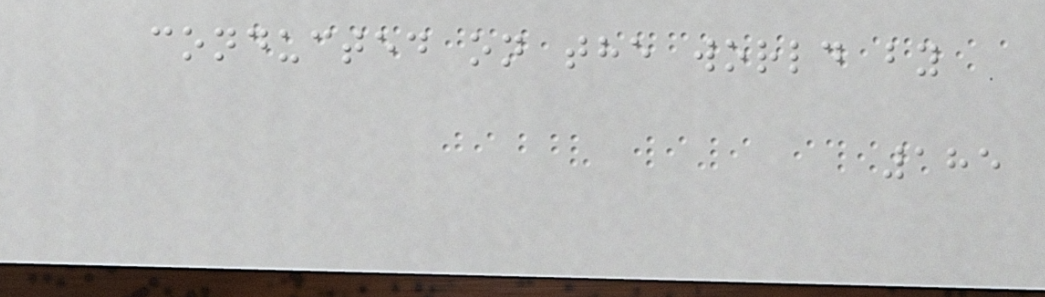conducted on the world by
185
